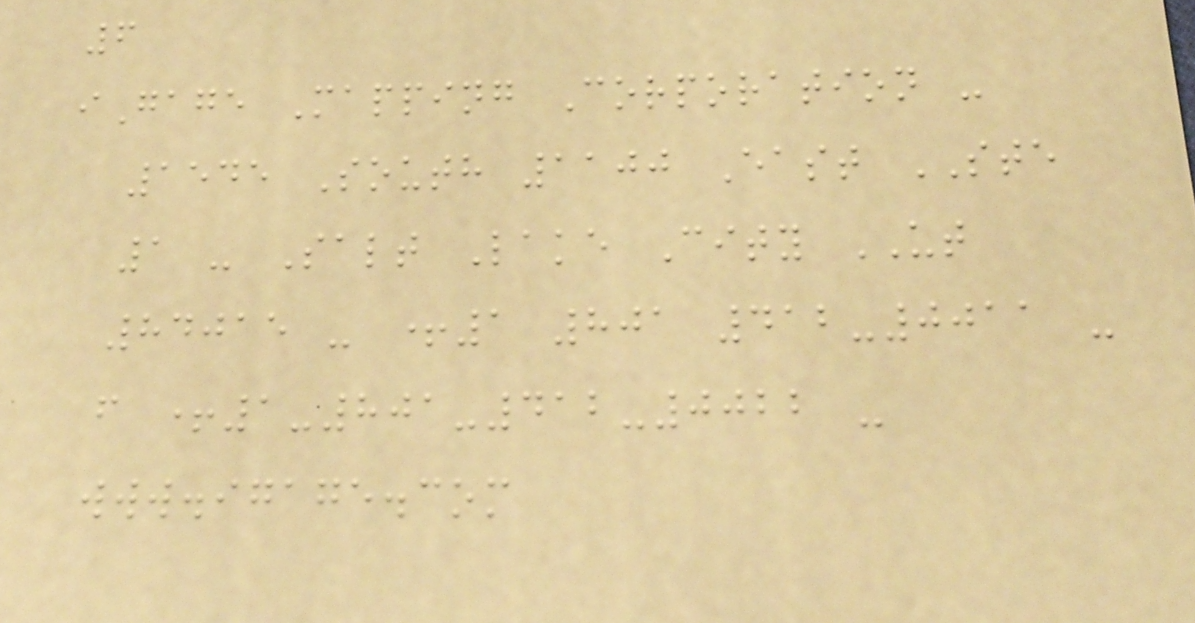6
iGage Mapping Corporation -
1545 South 1100 East STE
1 - Salt Lake City UT
84015 - +1 801 412-0011 -
f +1-801-412-0022 -
www.igage.com
